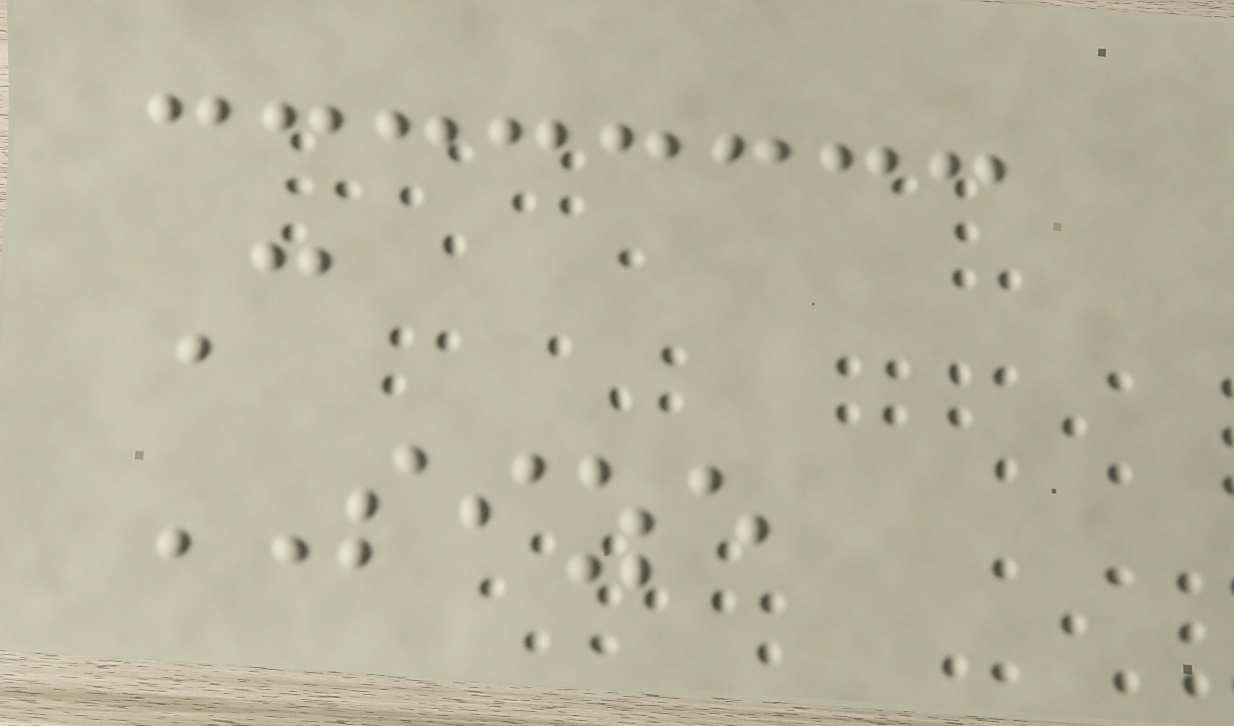C
SIZE
